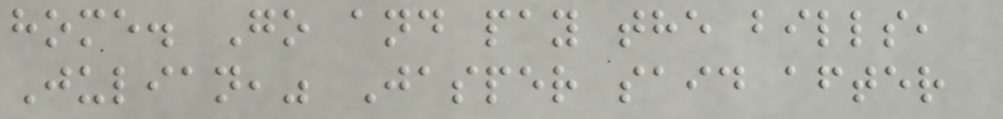home. Go and pay the bills,
Julian," Jasper said after
